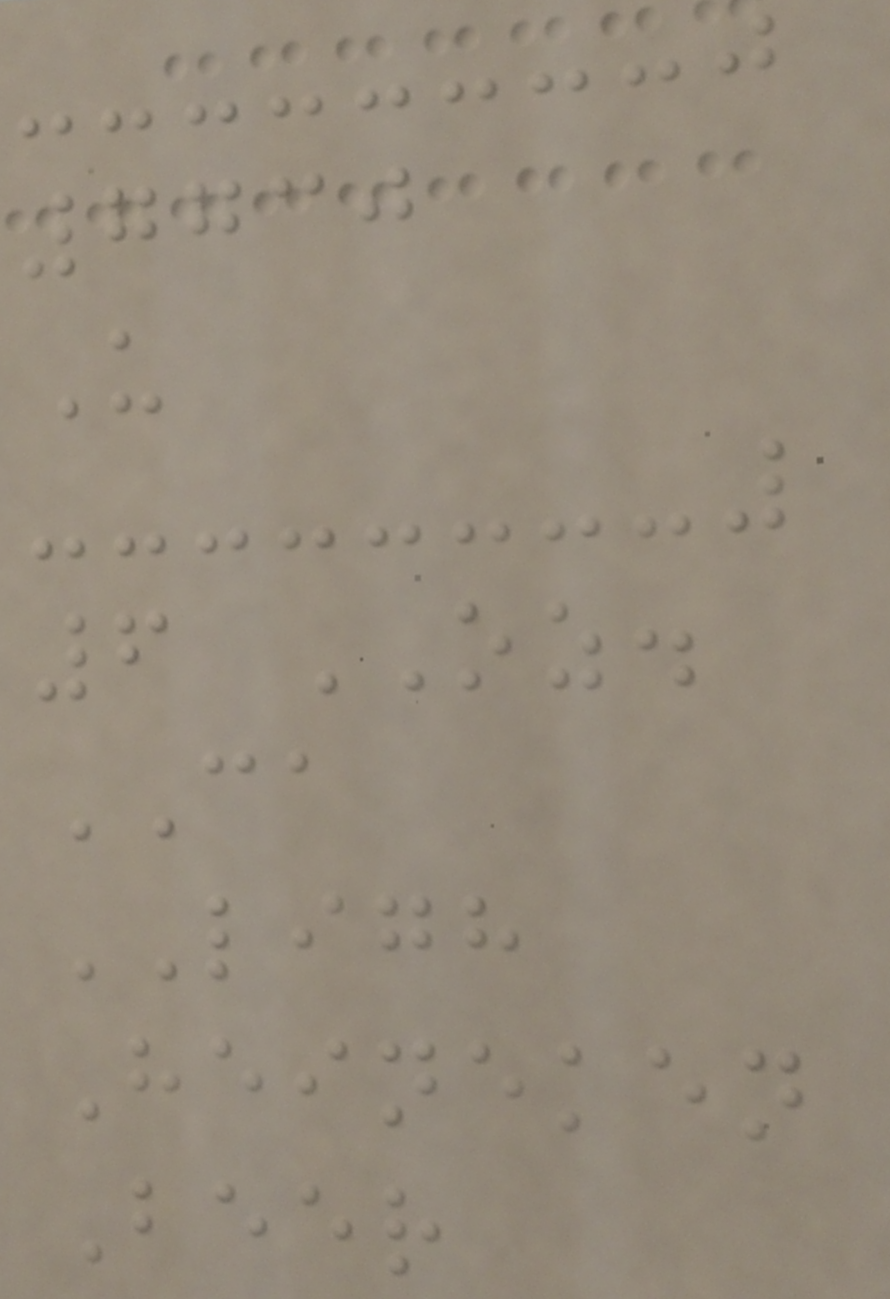7730
U
6 OZ.
CA
LIGH
Heineken
Beer
